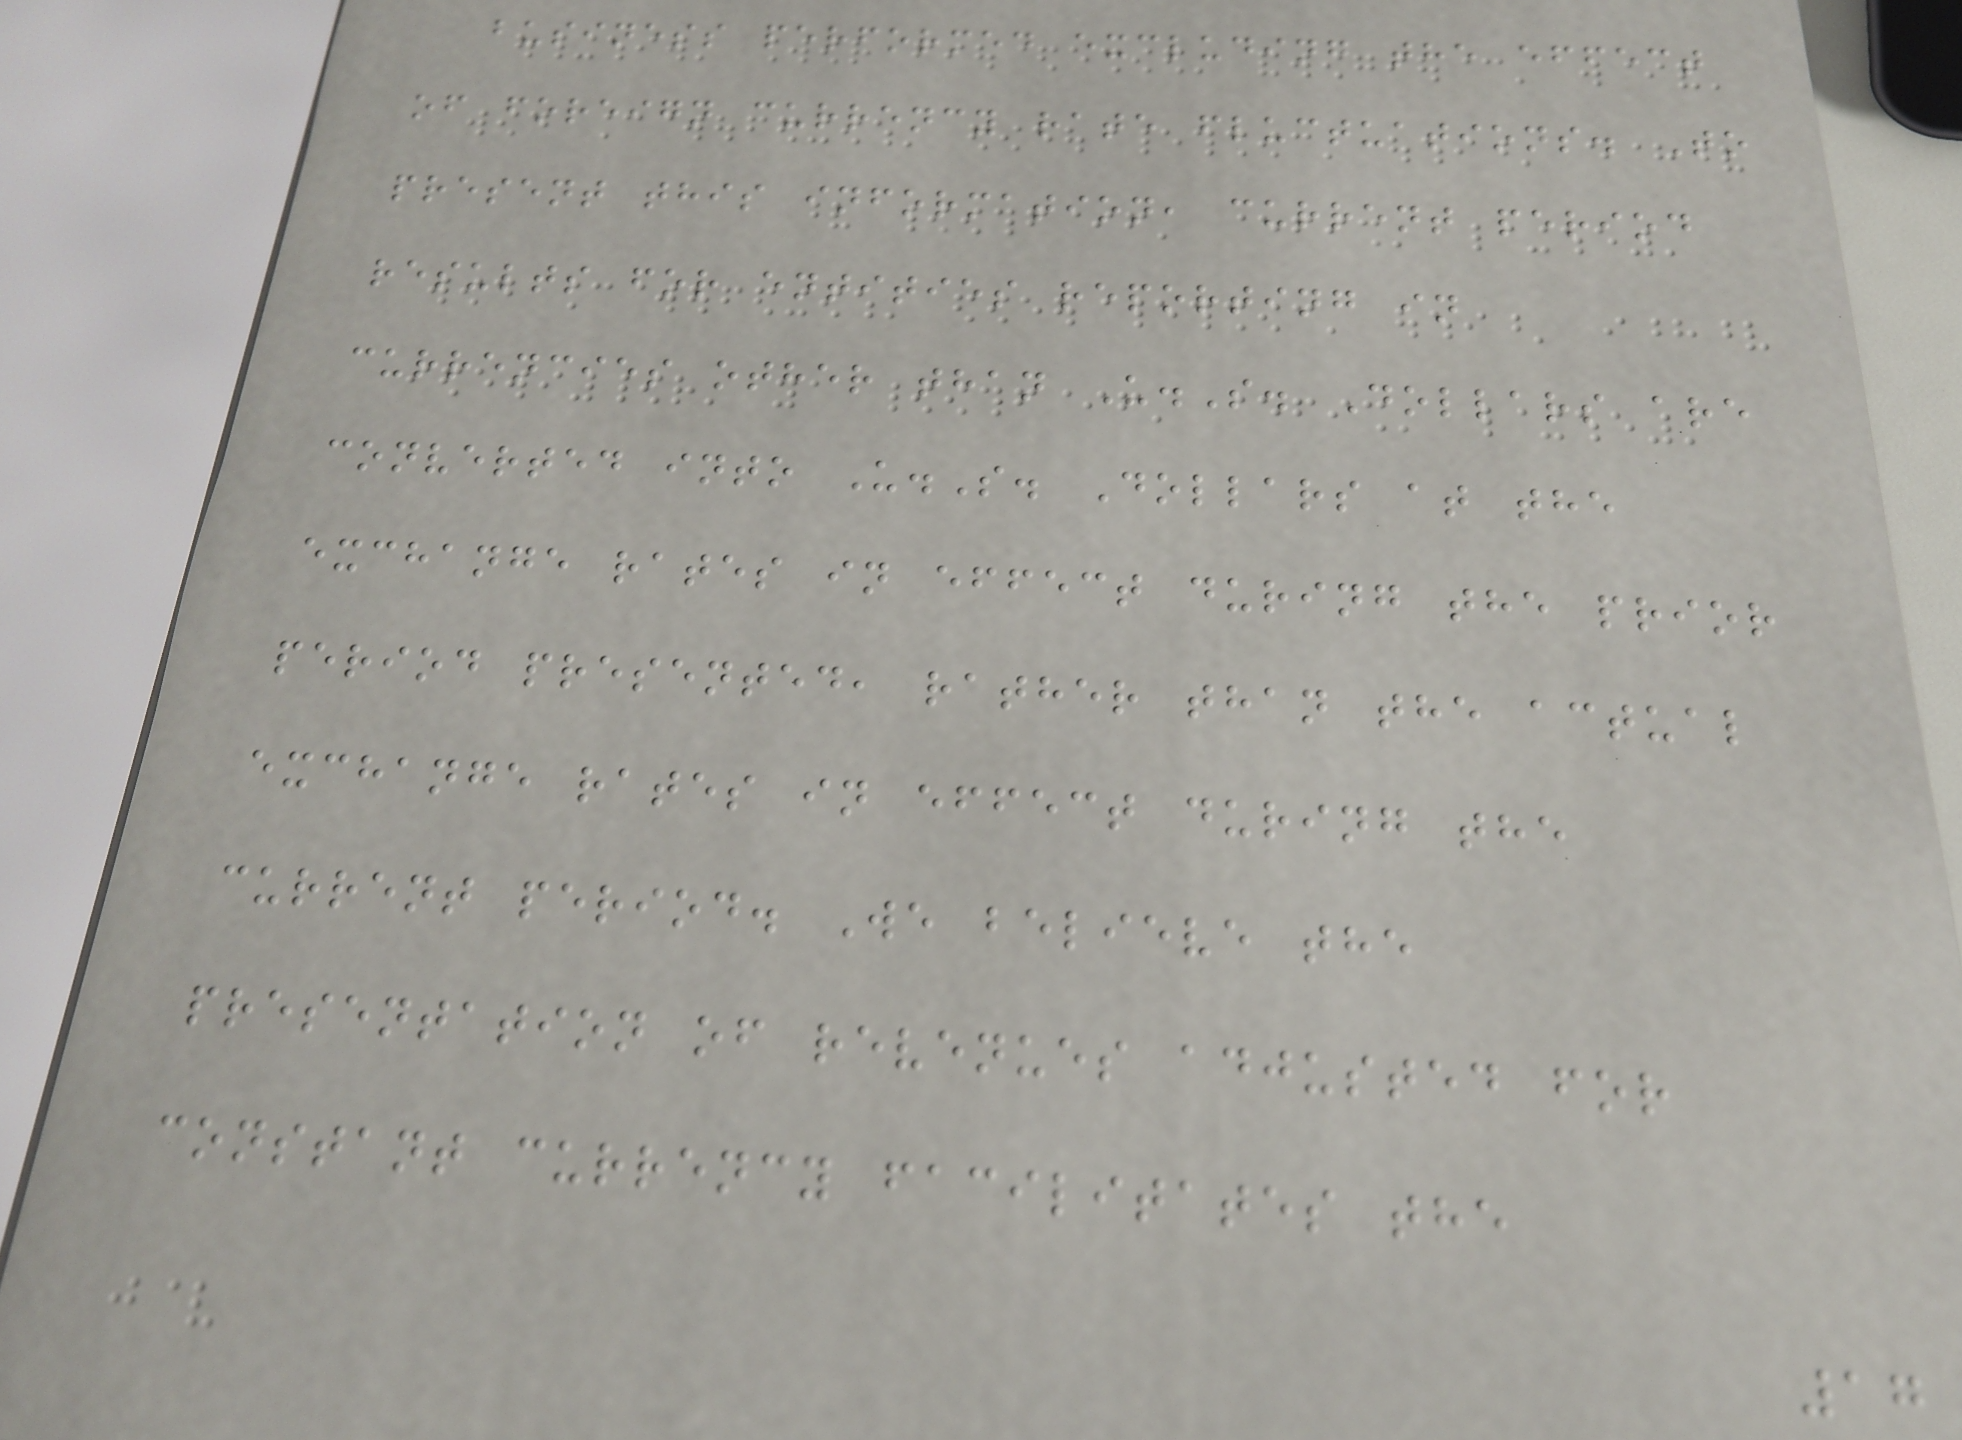business performed excluding the effect
of foreign currency rate fluctuations. To
present this information, current period
results for entities reporting in
currencies other than U.S. Dollars are
converted into U.S. Dollars at the
exchange rates in effect during the prior
period presented, rather than the actual
exchange rates in effect during the
current period. We believe the
presentation of revenues adjusted for
constant currency facilitates the
17
